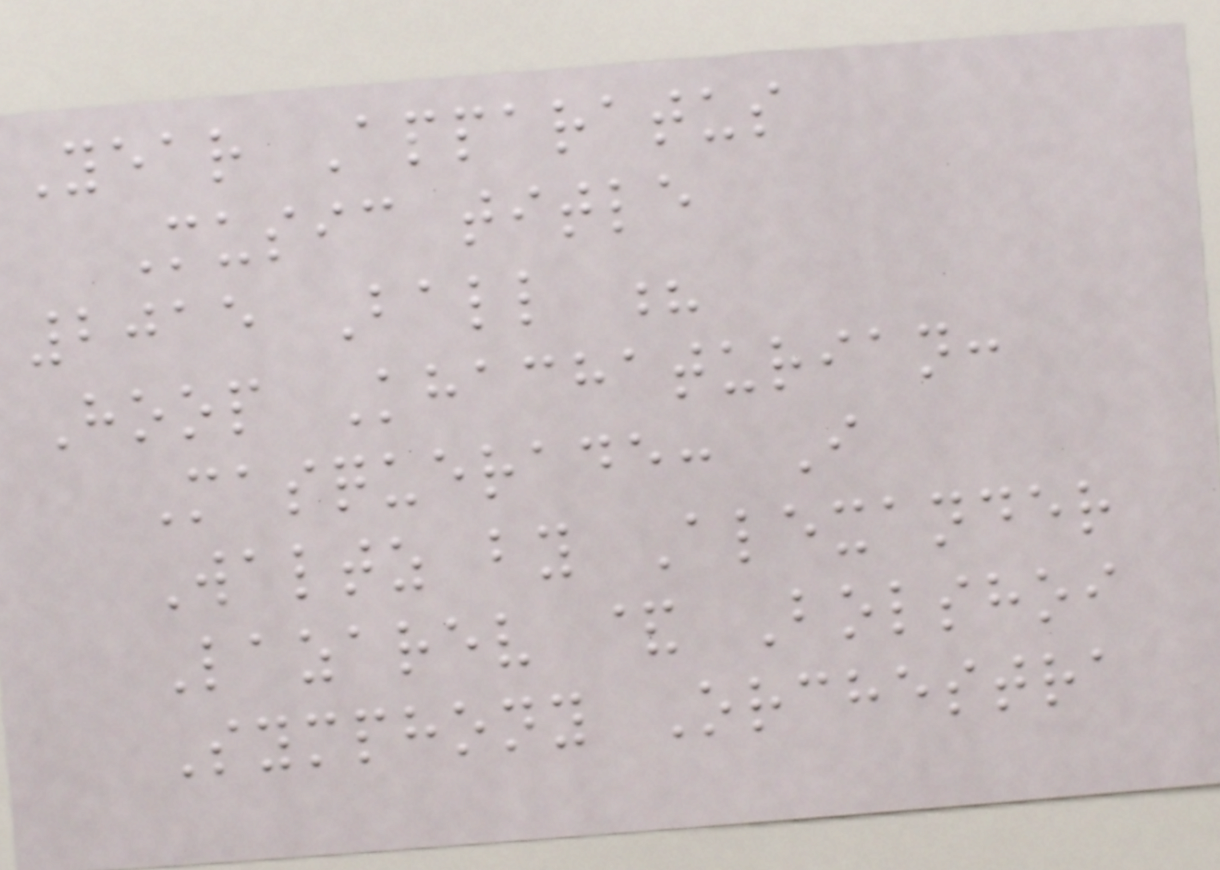Year Apparatus
Music title
2015 Ball ?
Hoop Khachaturian:
Masquerade: I
Waltz by Alexander
Lazarev & Bolshoi
Symphony Orchestra
